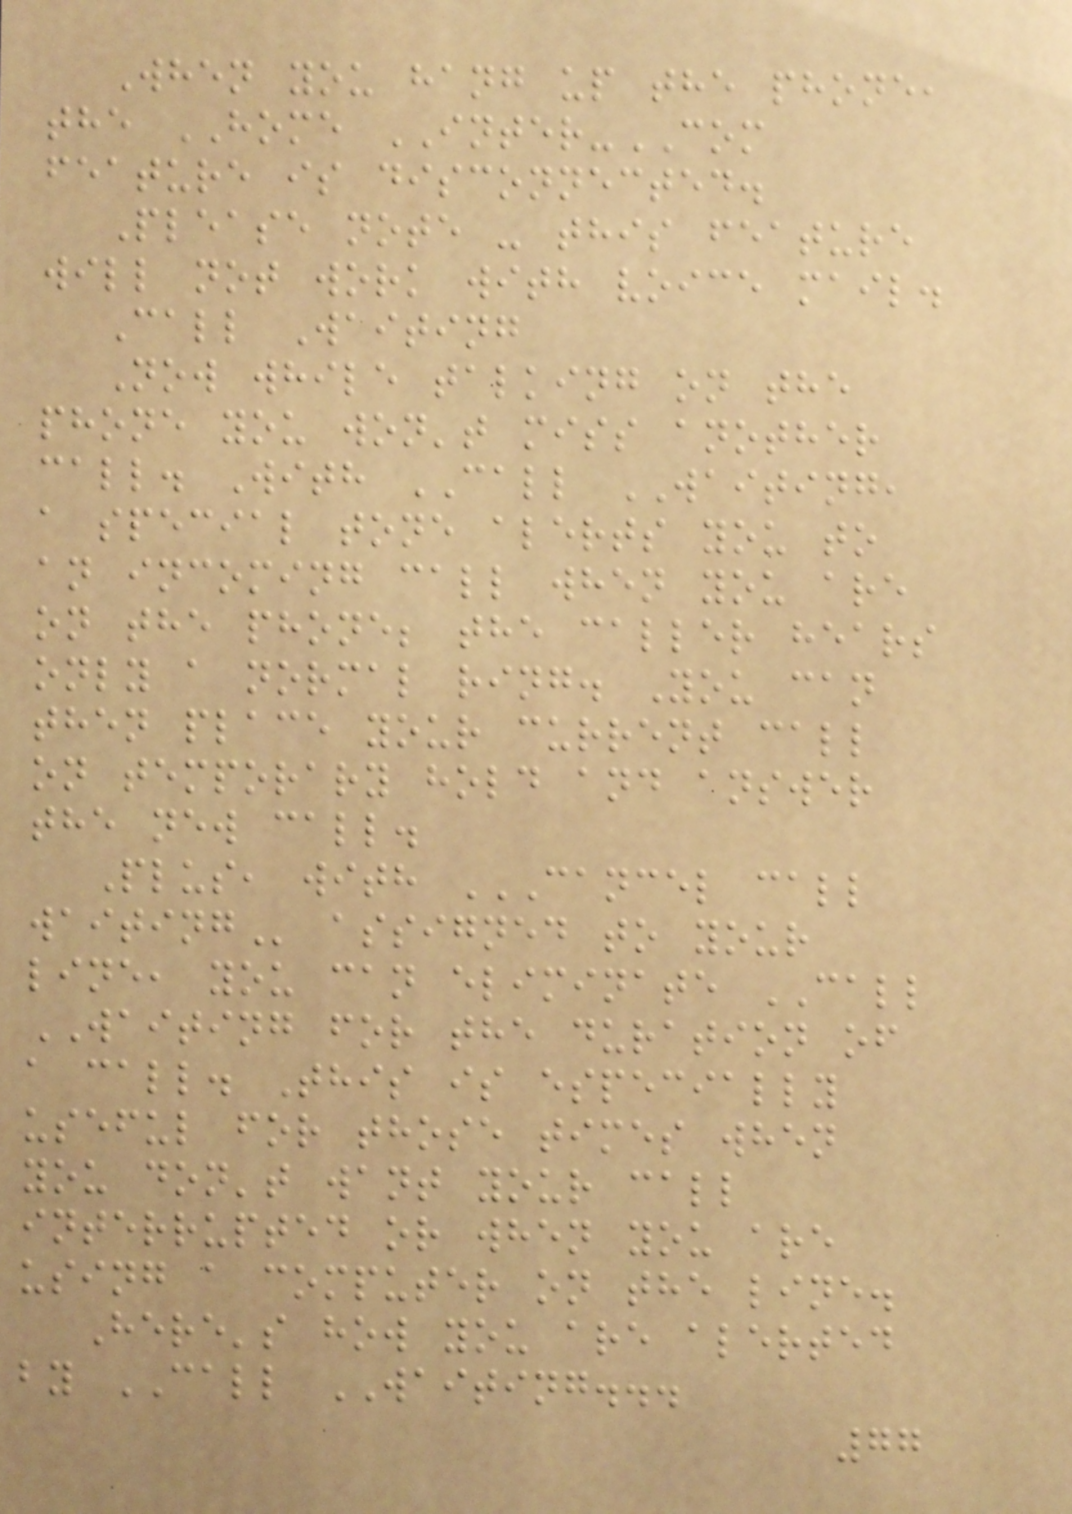When you hang up the phone,
the HOME INTER-COM
feature is disconnected.
Please note - this feature
will not work with voice mail.
Call Waiting
Now while talking on the
phone you won't miss another
call. With CALL WAITING,
a special tone alerts you to
an incoming call when you are
on the phone; the caller hears
only a normal ring. You can
then place your current call
on temporary hold and answer
the new call.
Plus, with CANCEL CALL
WAITING assigned to your
line, you can eliminate CALL
WAITING for the duration of
a call. This is especially
useful for those times when
you don't want your call
interrupted or when you are
using a computer on the line.
Here's how you are alerted
by CALL WAITING...
77
